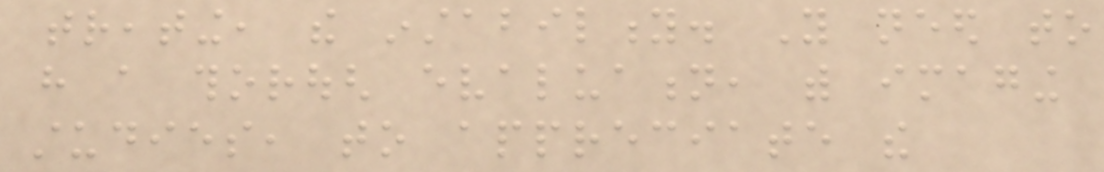treating, the instability. You need to
have a thorough evaluation, with imaging
studies, to appreciate the
